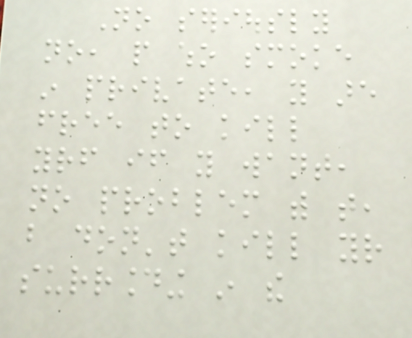No seriously
no, people who smoke
in private, you are
free to kill
yourself if you want,
no problem with that,
but don't kill your
surrounding in the
